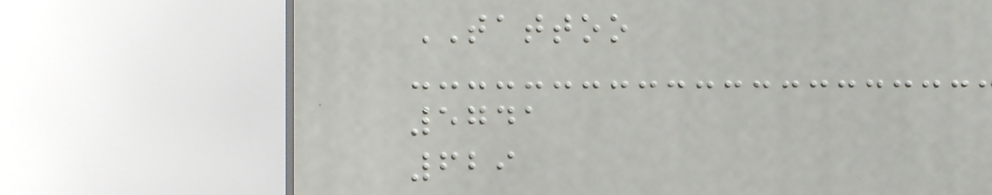TATTOO
5741
629
